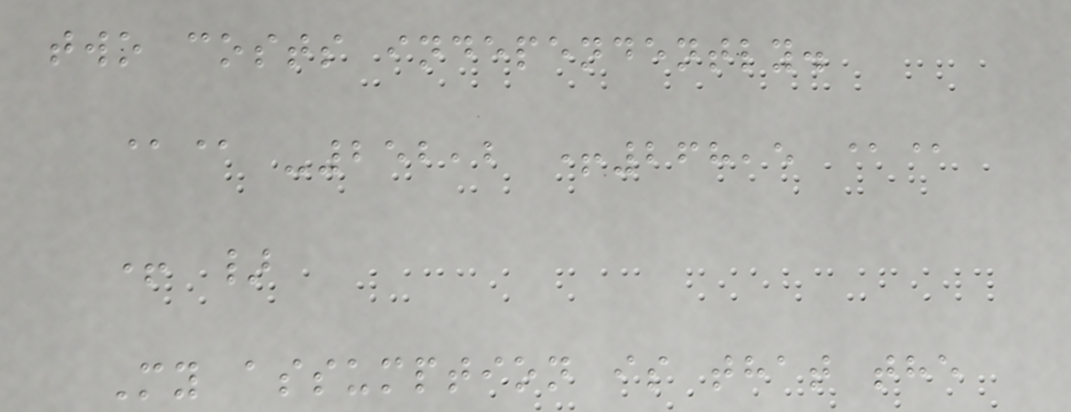two costs independently.
@@ -252,2 +268,5 @@
+ }
My assumption is that the
